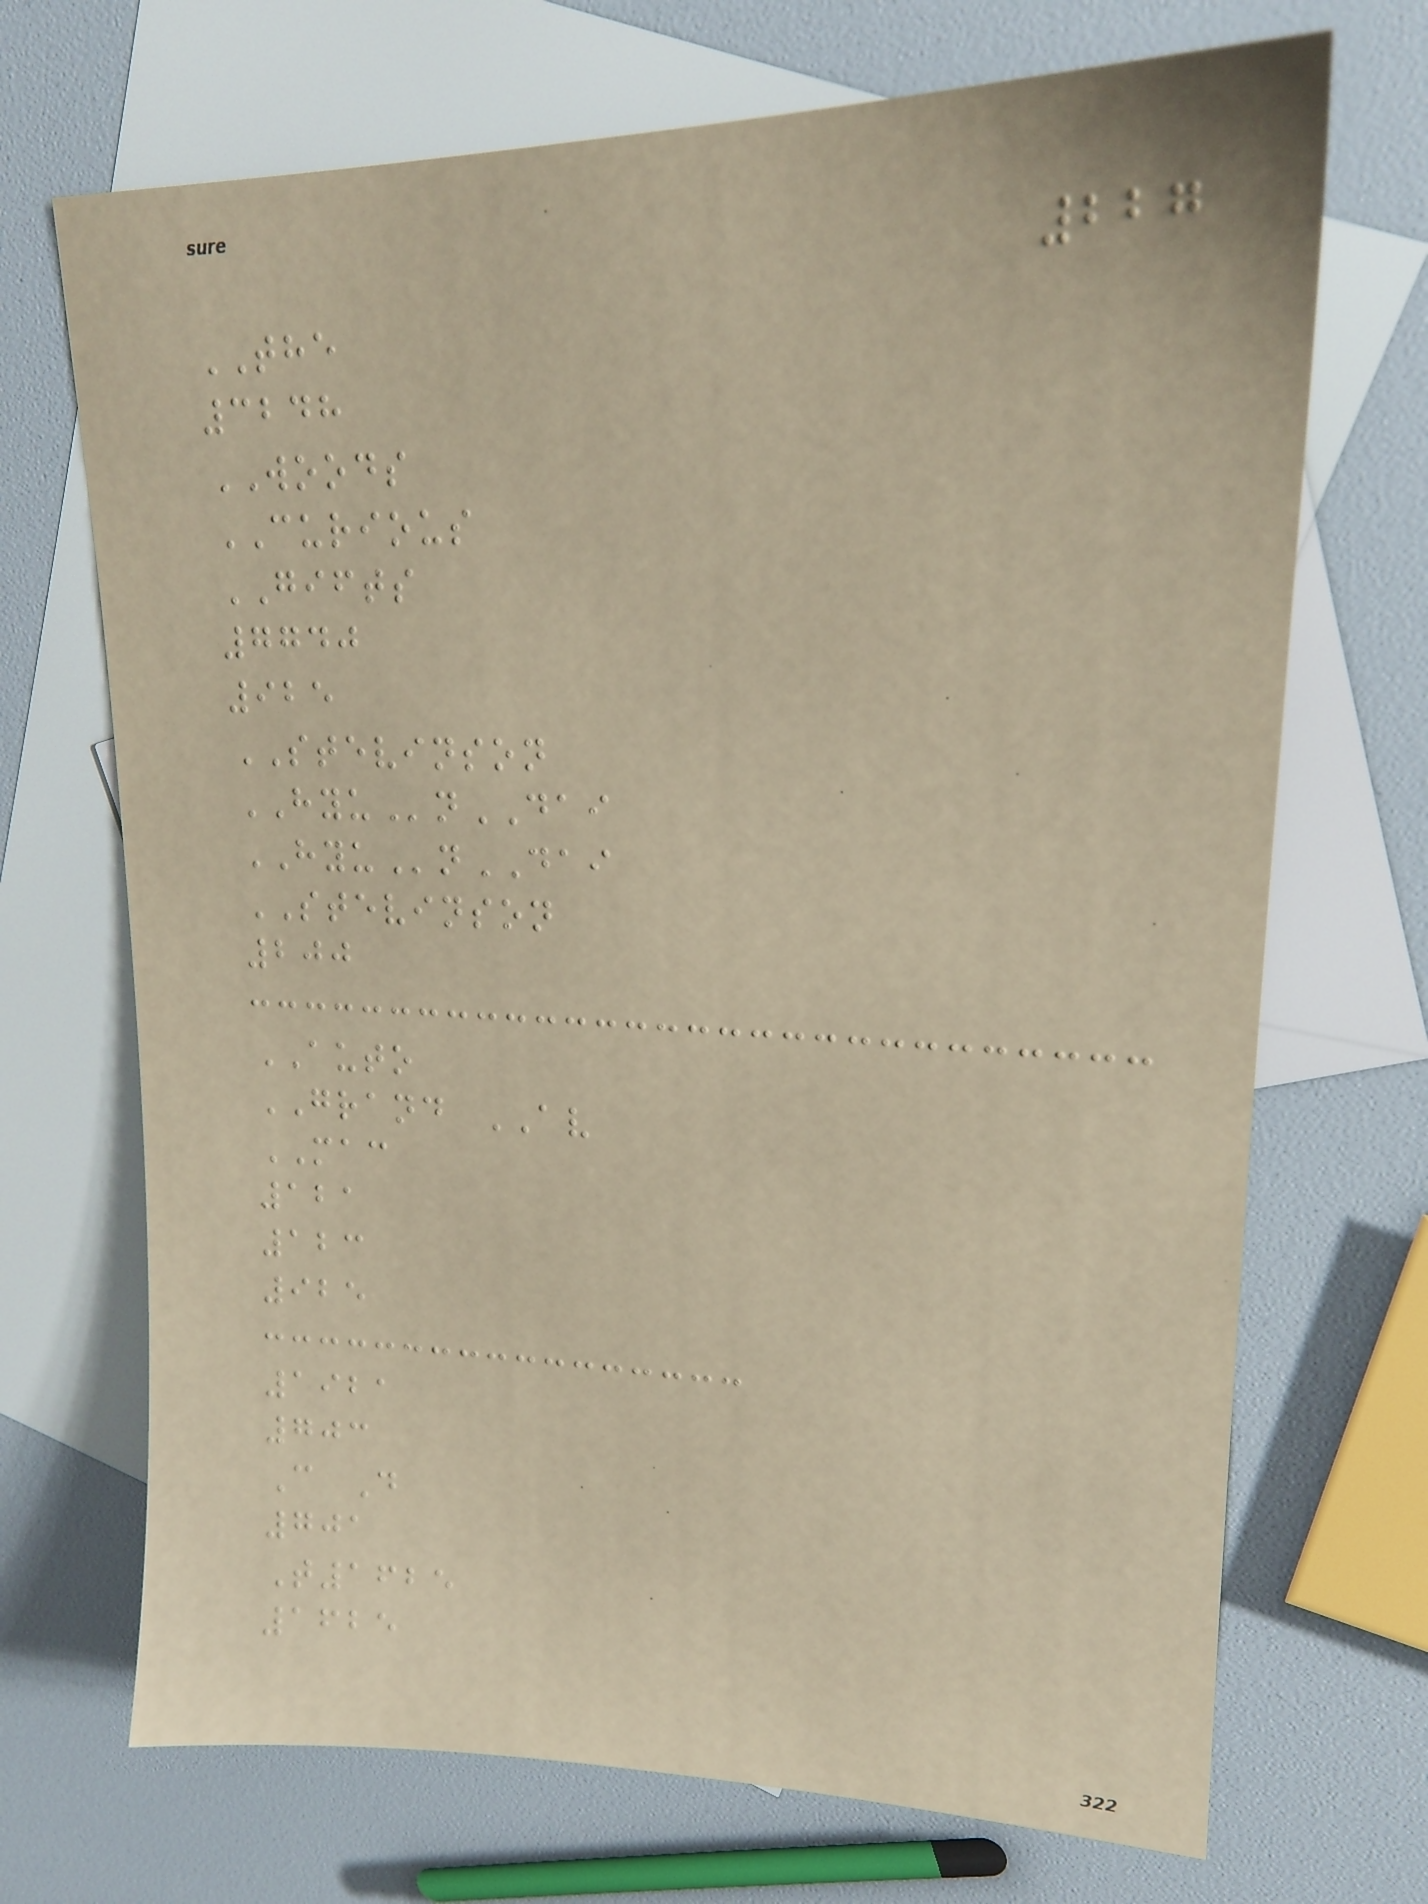227
THE
3248
WOODS
CURIOUS
GIFTS
7740
925
STEVINSON
HYUnDAI
HYUnDAI
STEVINSON
200
AUTO
GRAND AV
MAC
121
123
925
1921
703
C D
701
T1625
1625
